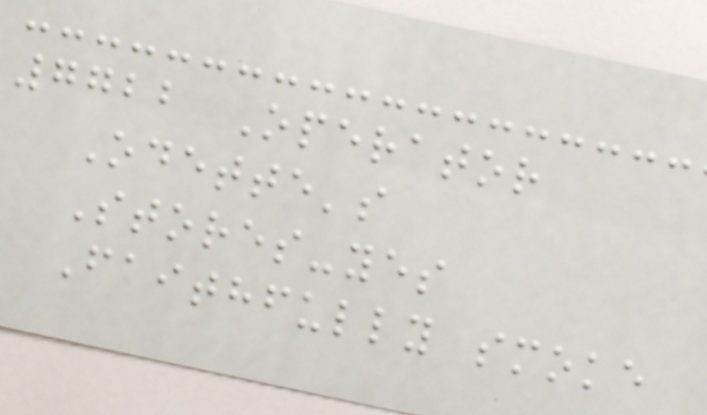7722 Operator
Odette's
Stores-yes
Faithfully smoke
